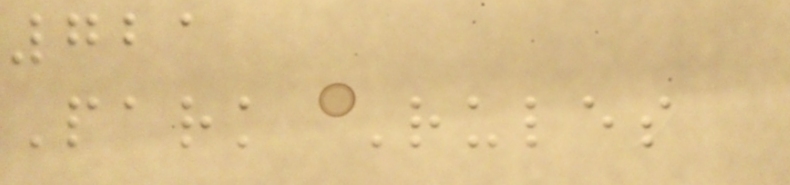721
Park Rules
